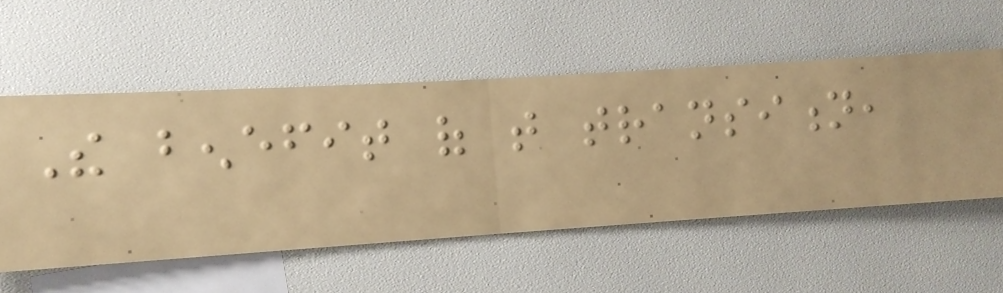The benefit of that transition,
